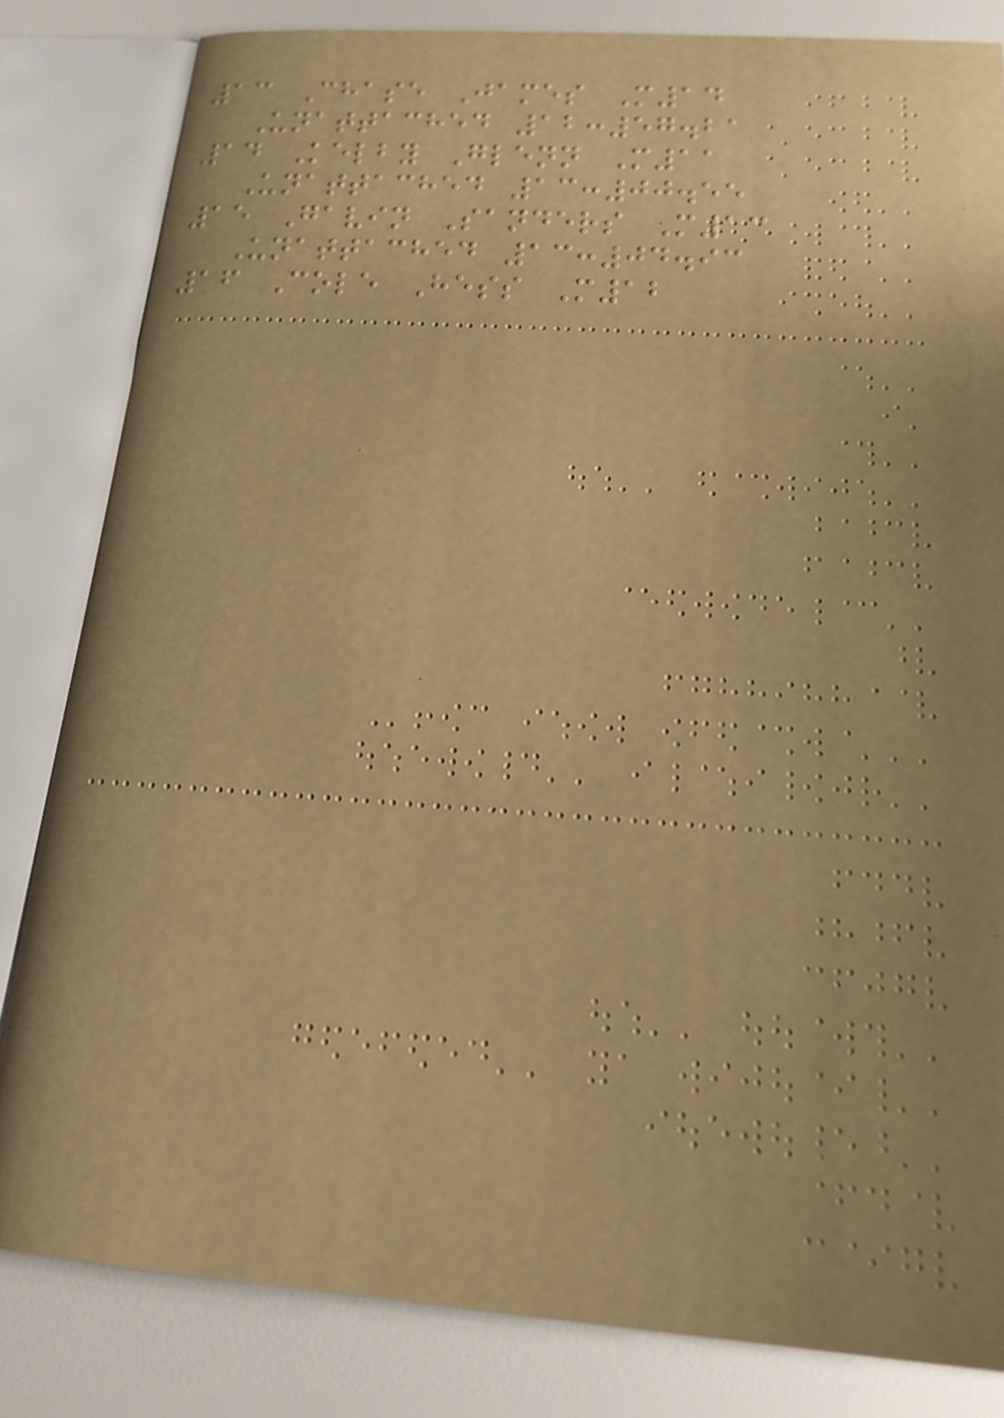13 Chase James M14
Unattached 12:57.21
14 Kelby Glenn M11
Unattached 13:00.55
15 Gavin Sanders M13
Unattached 13:04.93
16 Cole Hess M12
